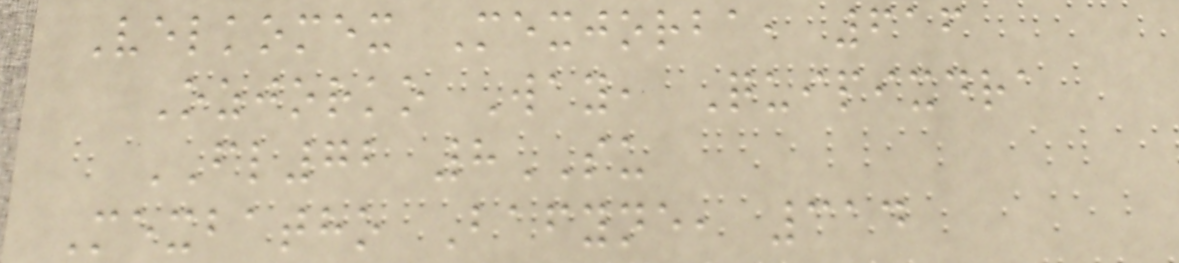Velkomex Mexjorba, 616
Ozjorko Way, Quipixdra
FL72 8SU
Mexbatho Bafyne, 314
